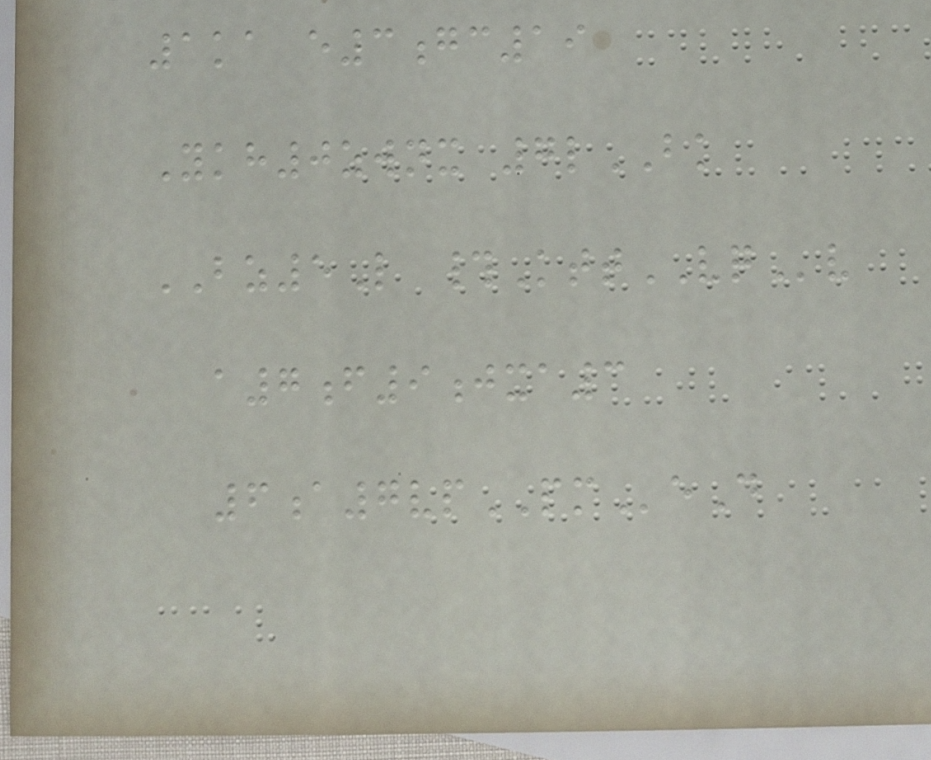1ka e3gc19
Ykh0zwnx 7lBK
BZ5L #KttVQv
a7f9jxa3
6a7vpPMeD
